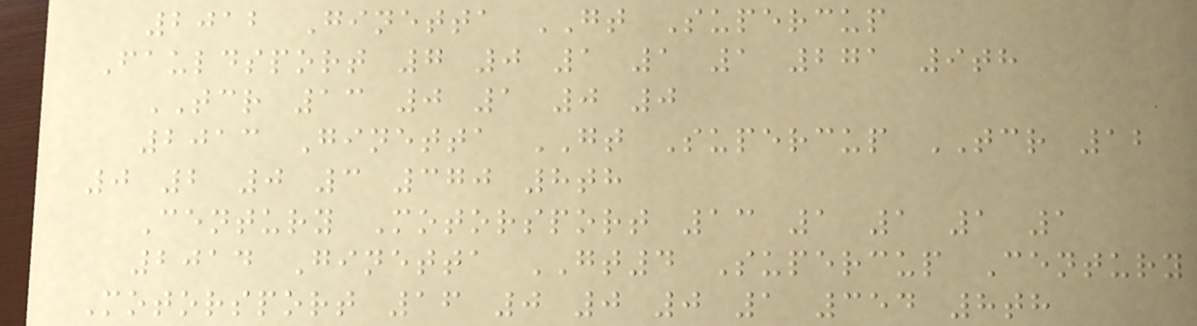2012 Ginetta GT Supercup
Fauldsport 7 0 1 1 1 271 9th
TCR 13 0 1 0 0
2013 Ginetta GT Supercup TCR 12
0 2 0 3 370 8th
Century Motorsport 13 1 1 1 1
2014 Ginetta GT4 Supercup Century
Motorsport 16 0 0 0 1 354 8th
